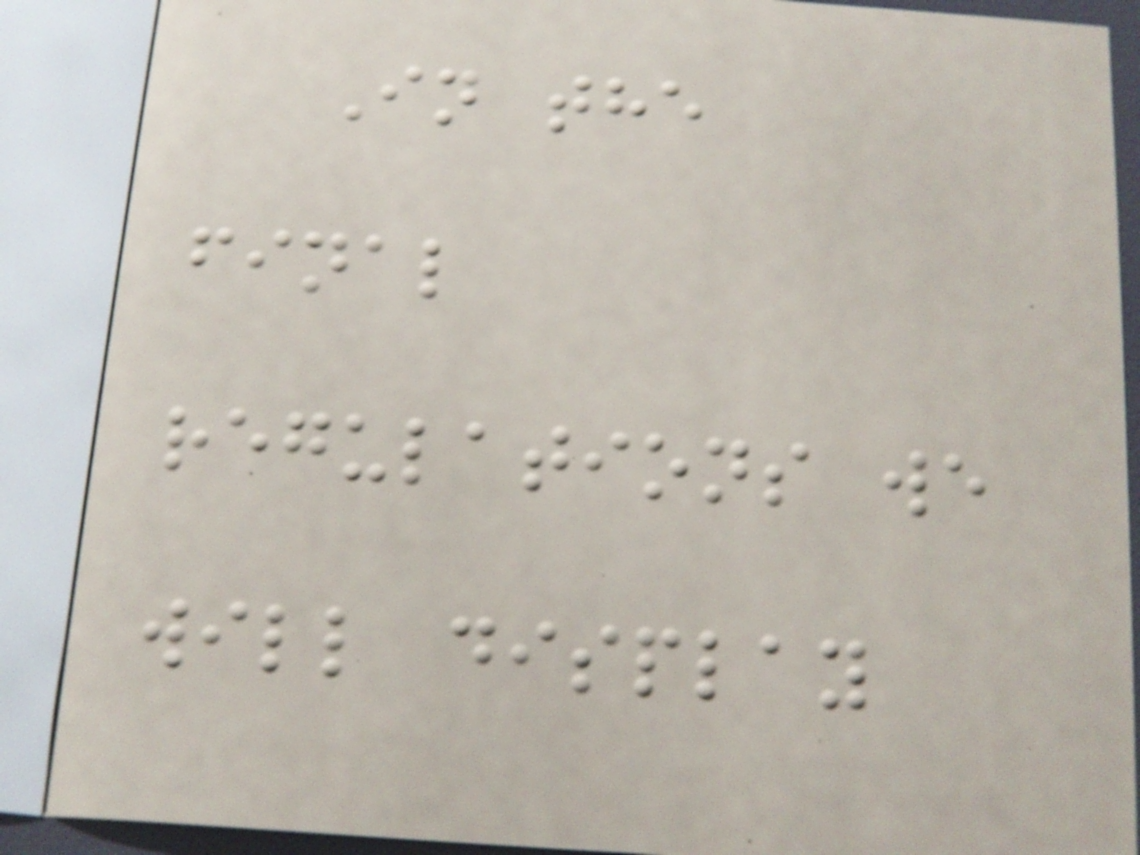In the
final
regulations we
will display
